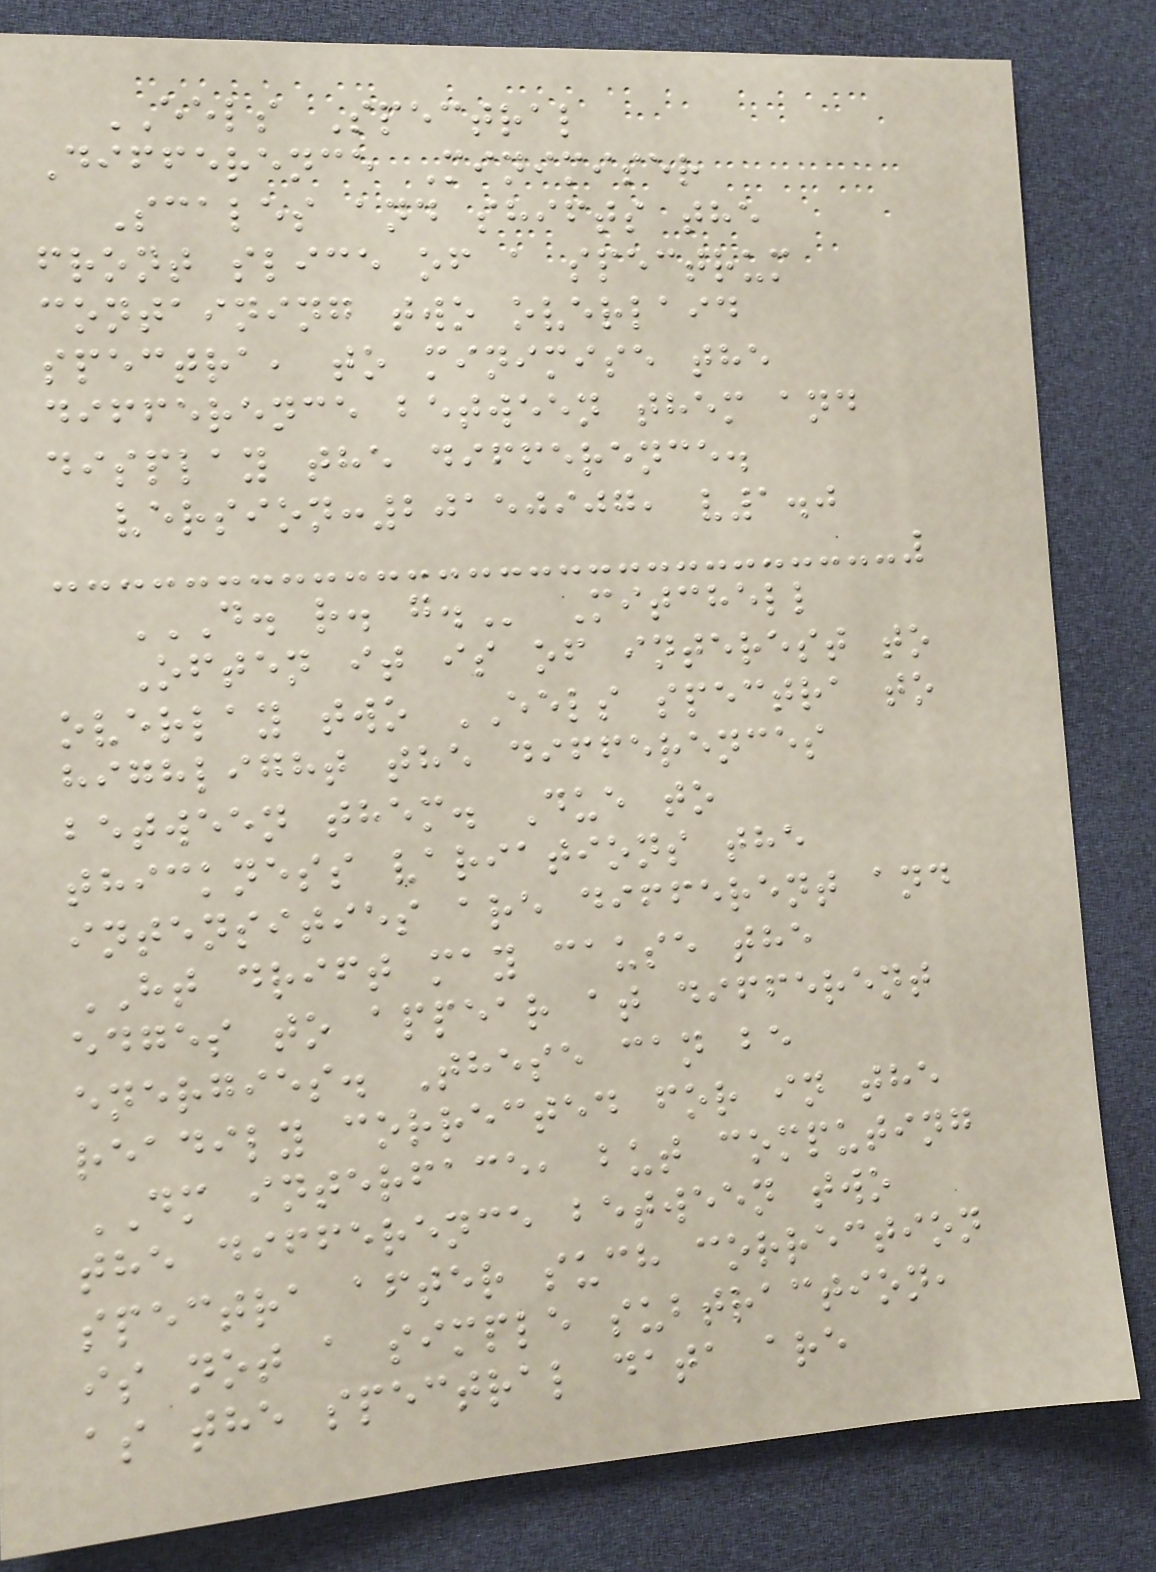EELS Spectral
Difference Minimiser
Scales and shifts the
front slice of a spectrum
containing two overlaid
spectra, to minimise the
difference between them and
display the difference.
version:20150907, v1.0
D. R. G. Mitchell
Often it is of interest to
overlay two EELS spectra to
highlight the differences
between them. Due to
thickness variations the
intensities are different and
HT drift may cause the
edges to appear at different
energies. These can be
readily corrected for in the
DM interface, but computing
the difference between two
spectra after such correction
is not a simple subtraction,
as the spectral data are
